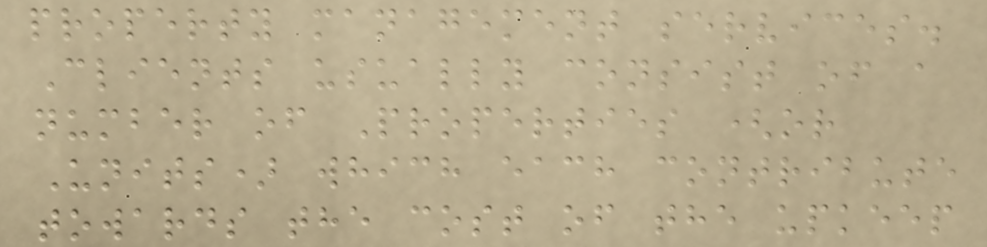property management services.
Clients usually consist of a
number of Properties (or
Units) which each contribute
towards the cost of the upkeep
